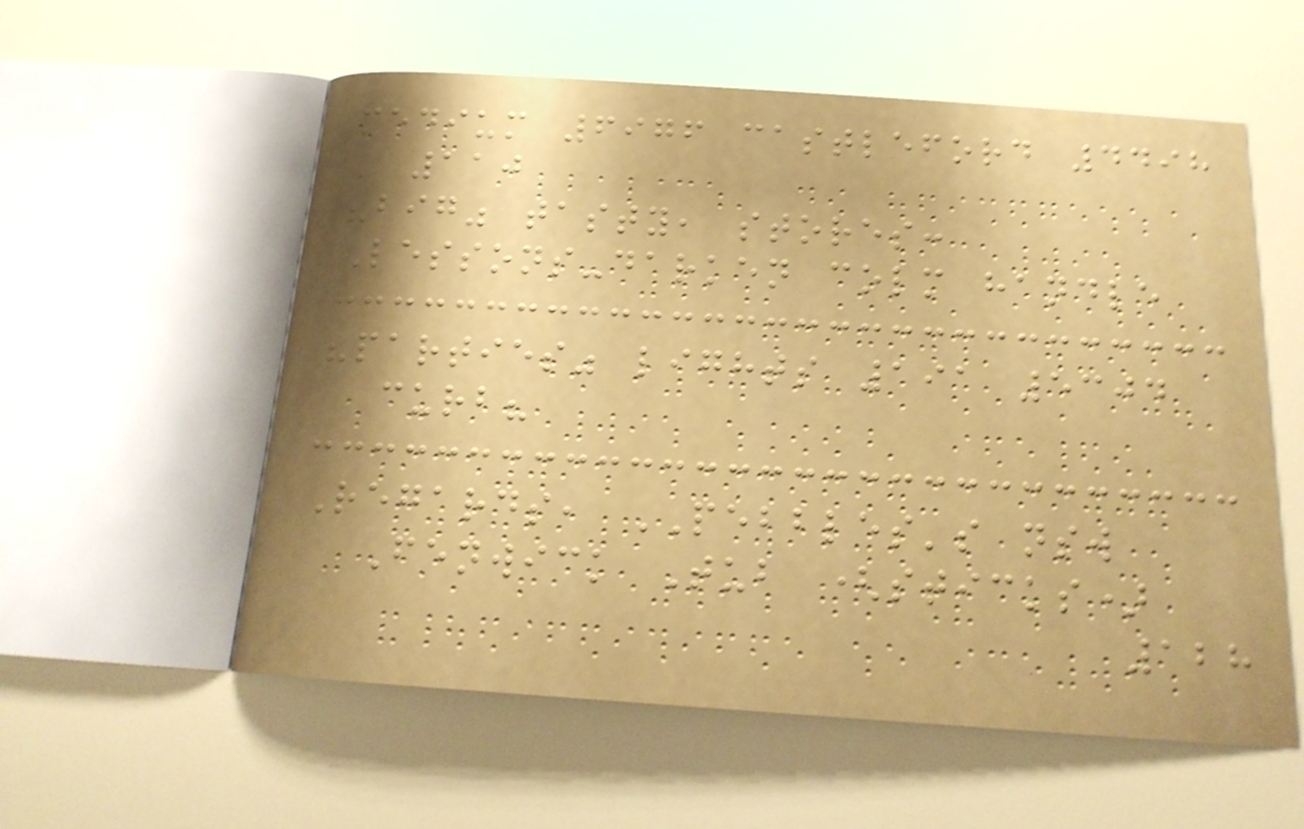medium 6976 castleford 4498
110
"big" tasty, stores:
Lessons-darken colm handle
"parties" lights 191 5304
curb?
Regards, PEBBLES's nsw
Fenwick Tub (sticks)
128
